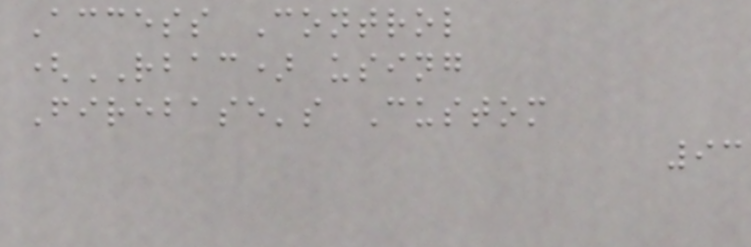Access Control
(RBAC) using
Firebase's Custom
93
